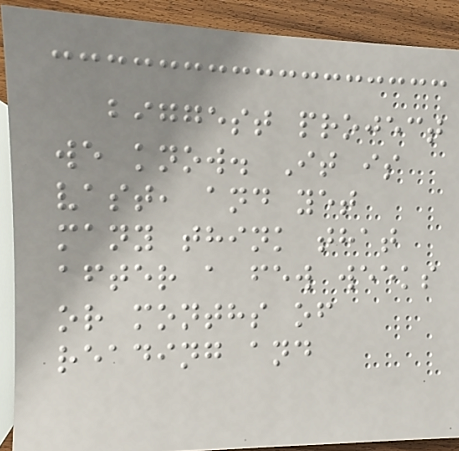biggest project
we know. It is
vast, and yet
many think that
after a few weeks
or months of
reading and
